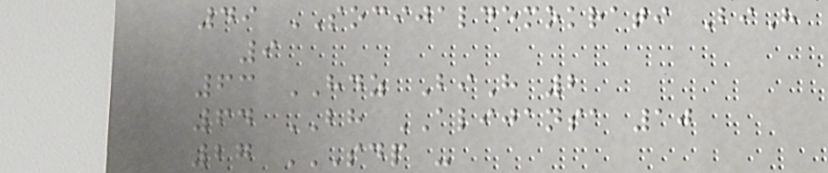49 SOCIJALDEMOKRATI BiH
9
63 HDZ BiH 2
64 BH ALIJANSA 10
27 SDP -
